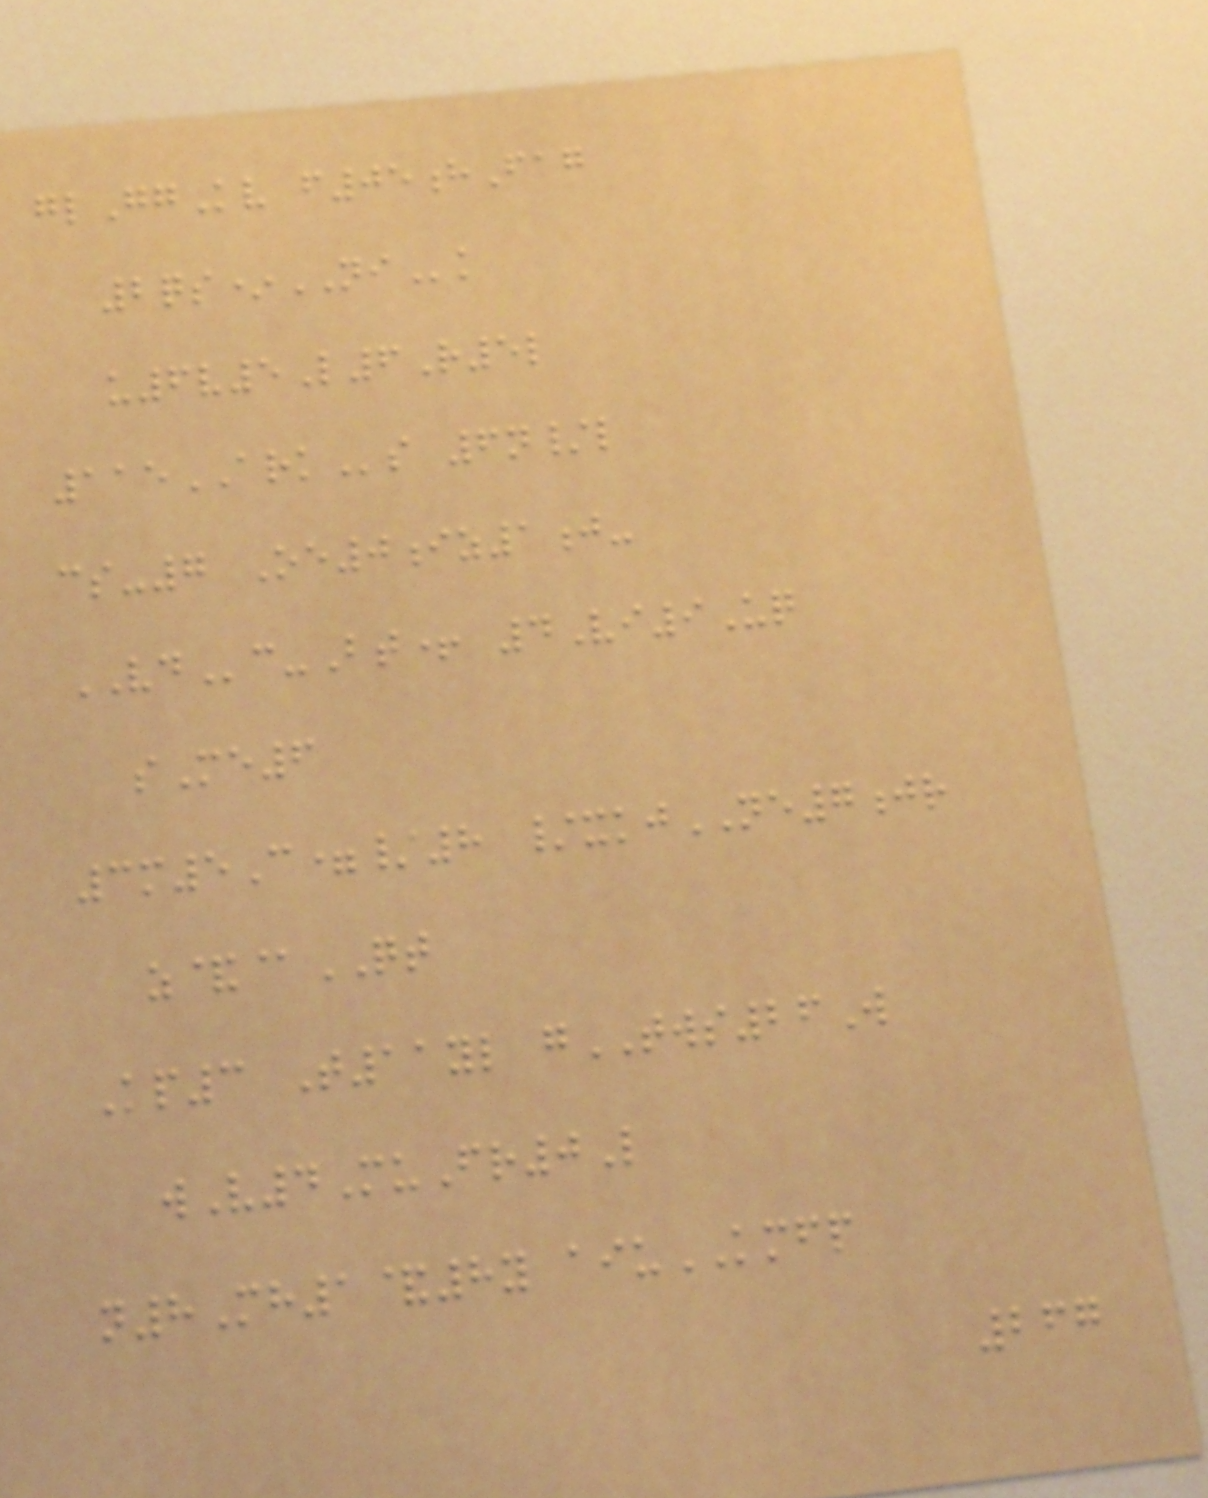glGgKv f05hFag
2qs*NIk
u6v5L6R5l
115ARKs 6n/l
cs-7 Oe0iz1j-
VDc-Bt+ 4Vi9Uq
sMe6
3m5C=/8 /xkjNE7jr
z&@QT
Kp3 T11yl gTWS26W
wV4MuFr0L
n8Mh1&8y aiuKMFP
267
